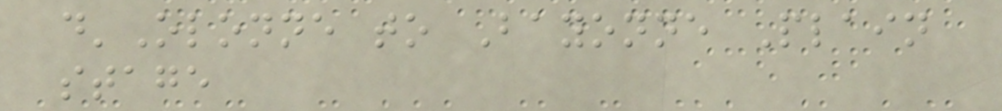d'Olonne to Bayonne Plain
stage
